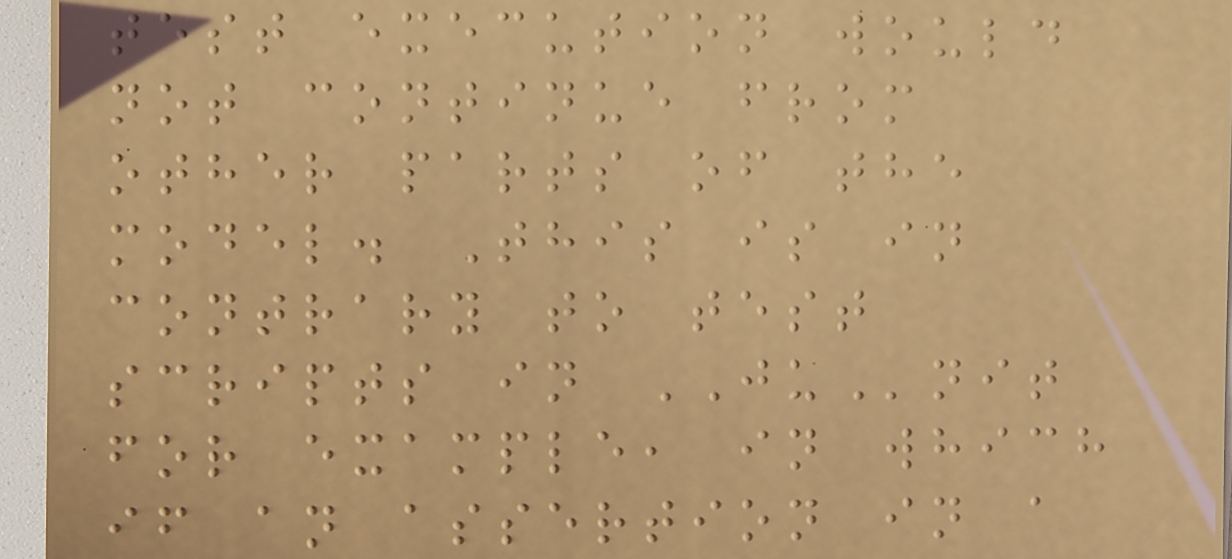test execution would
not continue from
other parts of the
model. This is in
contrary to test
scripts in JUnit
for example, in which
if an assertion in a
